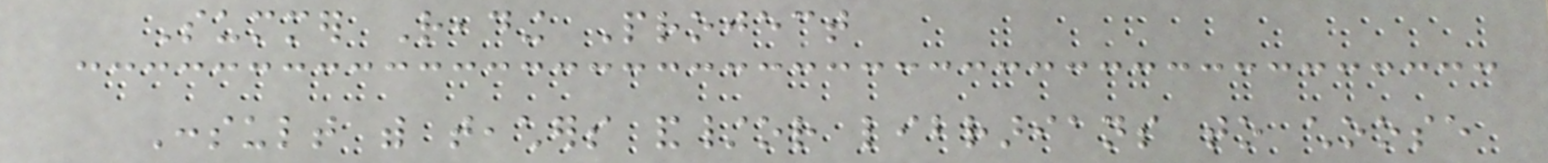Summer Reading Project
Consult with teachers and/or librarians to choose
